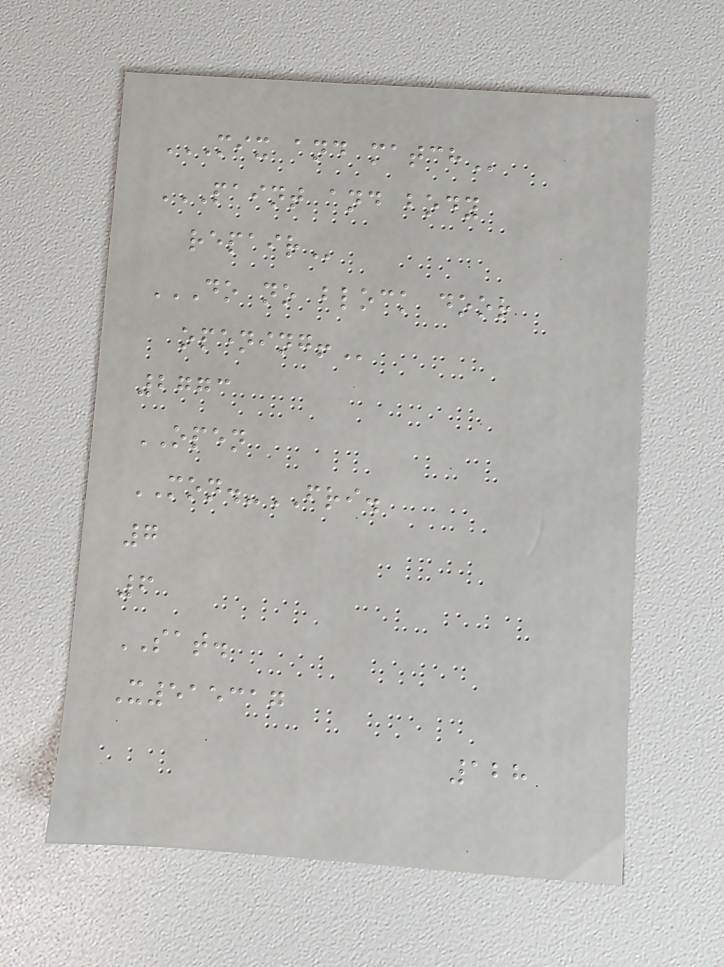MIX AND MATCH
PAINT AND BODY
REPAIR
DO NO BLOCK DOOR
OPENING!
2773
OPEN
MON.-FRI.
7
6
SAT.
X515317
128
